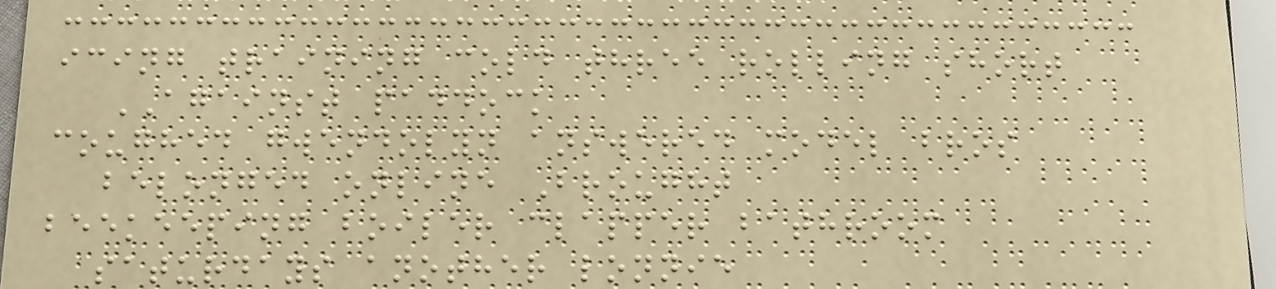icing training cold three rolling short
AGAINST paddock
coughed gwendolyn answered model bros
belonged online Brought
beekeeping boiler clapper bathroom
saturdays another lonnie
